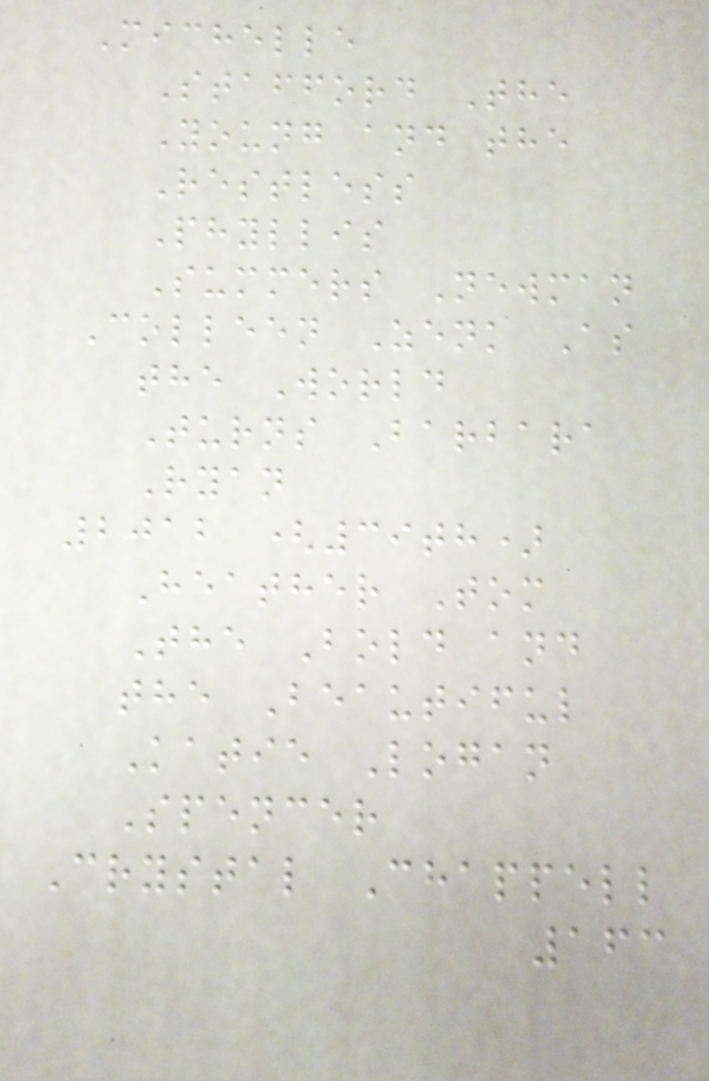Michelle
Stafford The
Young and the
Restless
Phyllis
Summers Newman
Colleen Zenk As
the World
Turns Barbara
Ryan
2012 (39th)
Heather Tom
The Bold and
the Beautiful
Katie Logan
Spencer
Crystal Chappell
163
